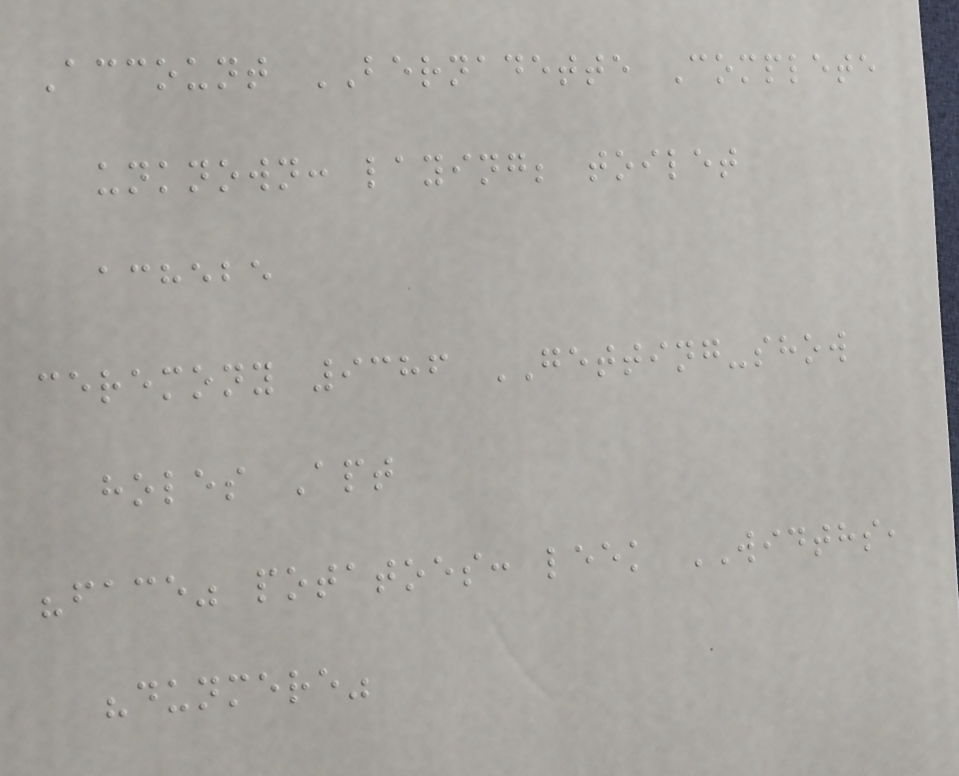Account BERNADETTE Complete
unknown: laying; toilet
achebe
ceremony 9386 GETTING-show
holes Apt
"face" potatoes: leek WIDTHS,
"dunmere"
